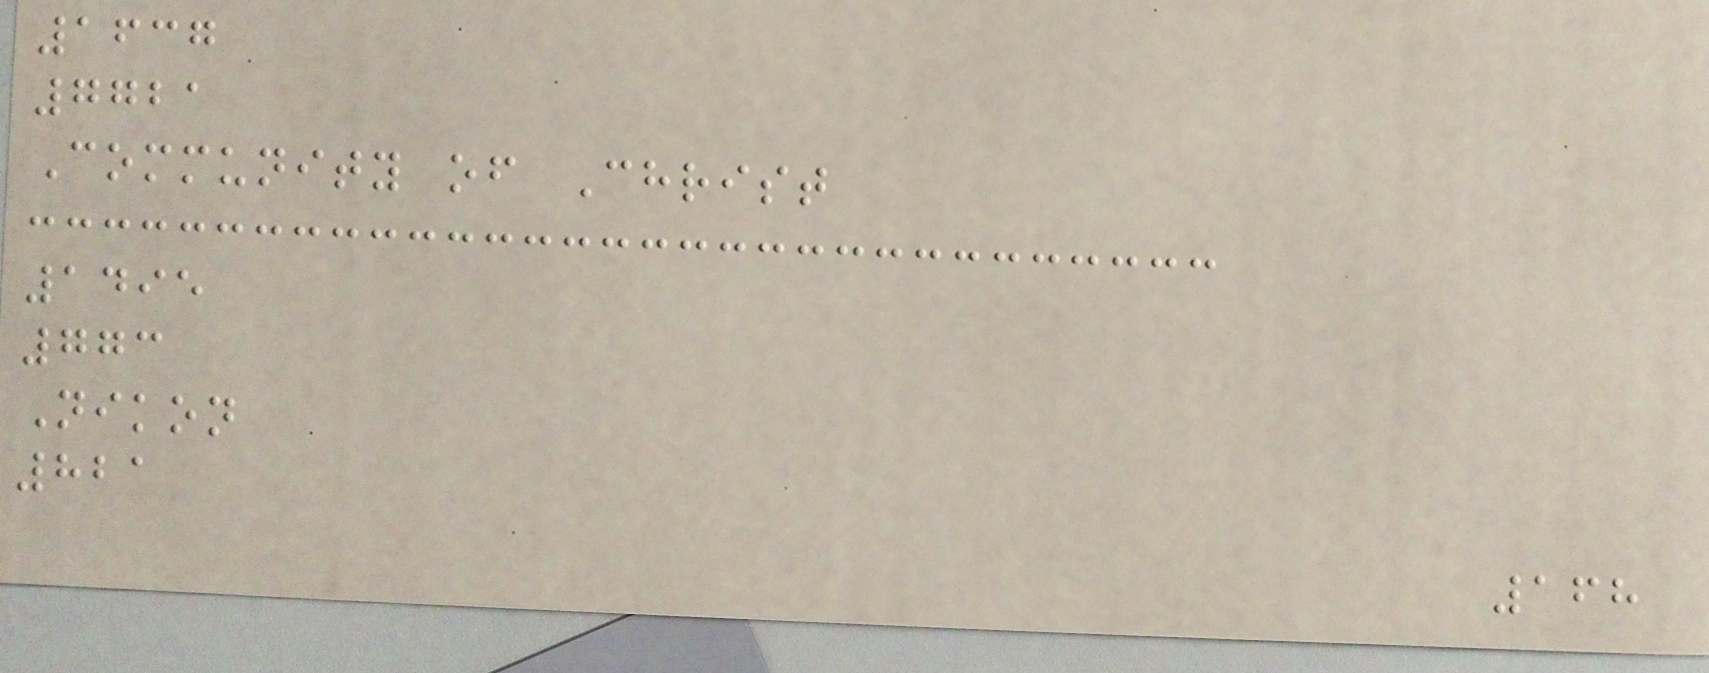1637
7721
Community of Christ
1495
773
Nikon
821
168
